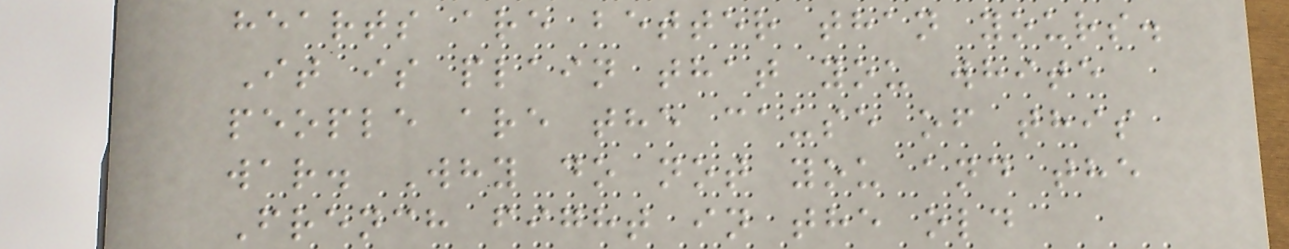hearts are better than yours.
It is plain that you white
people are the cause of this
war. Why do not you and the
French fight in the old
